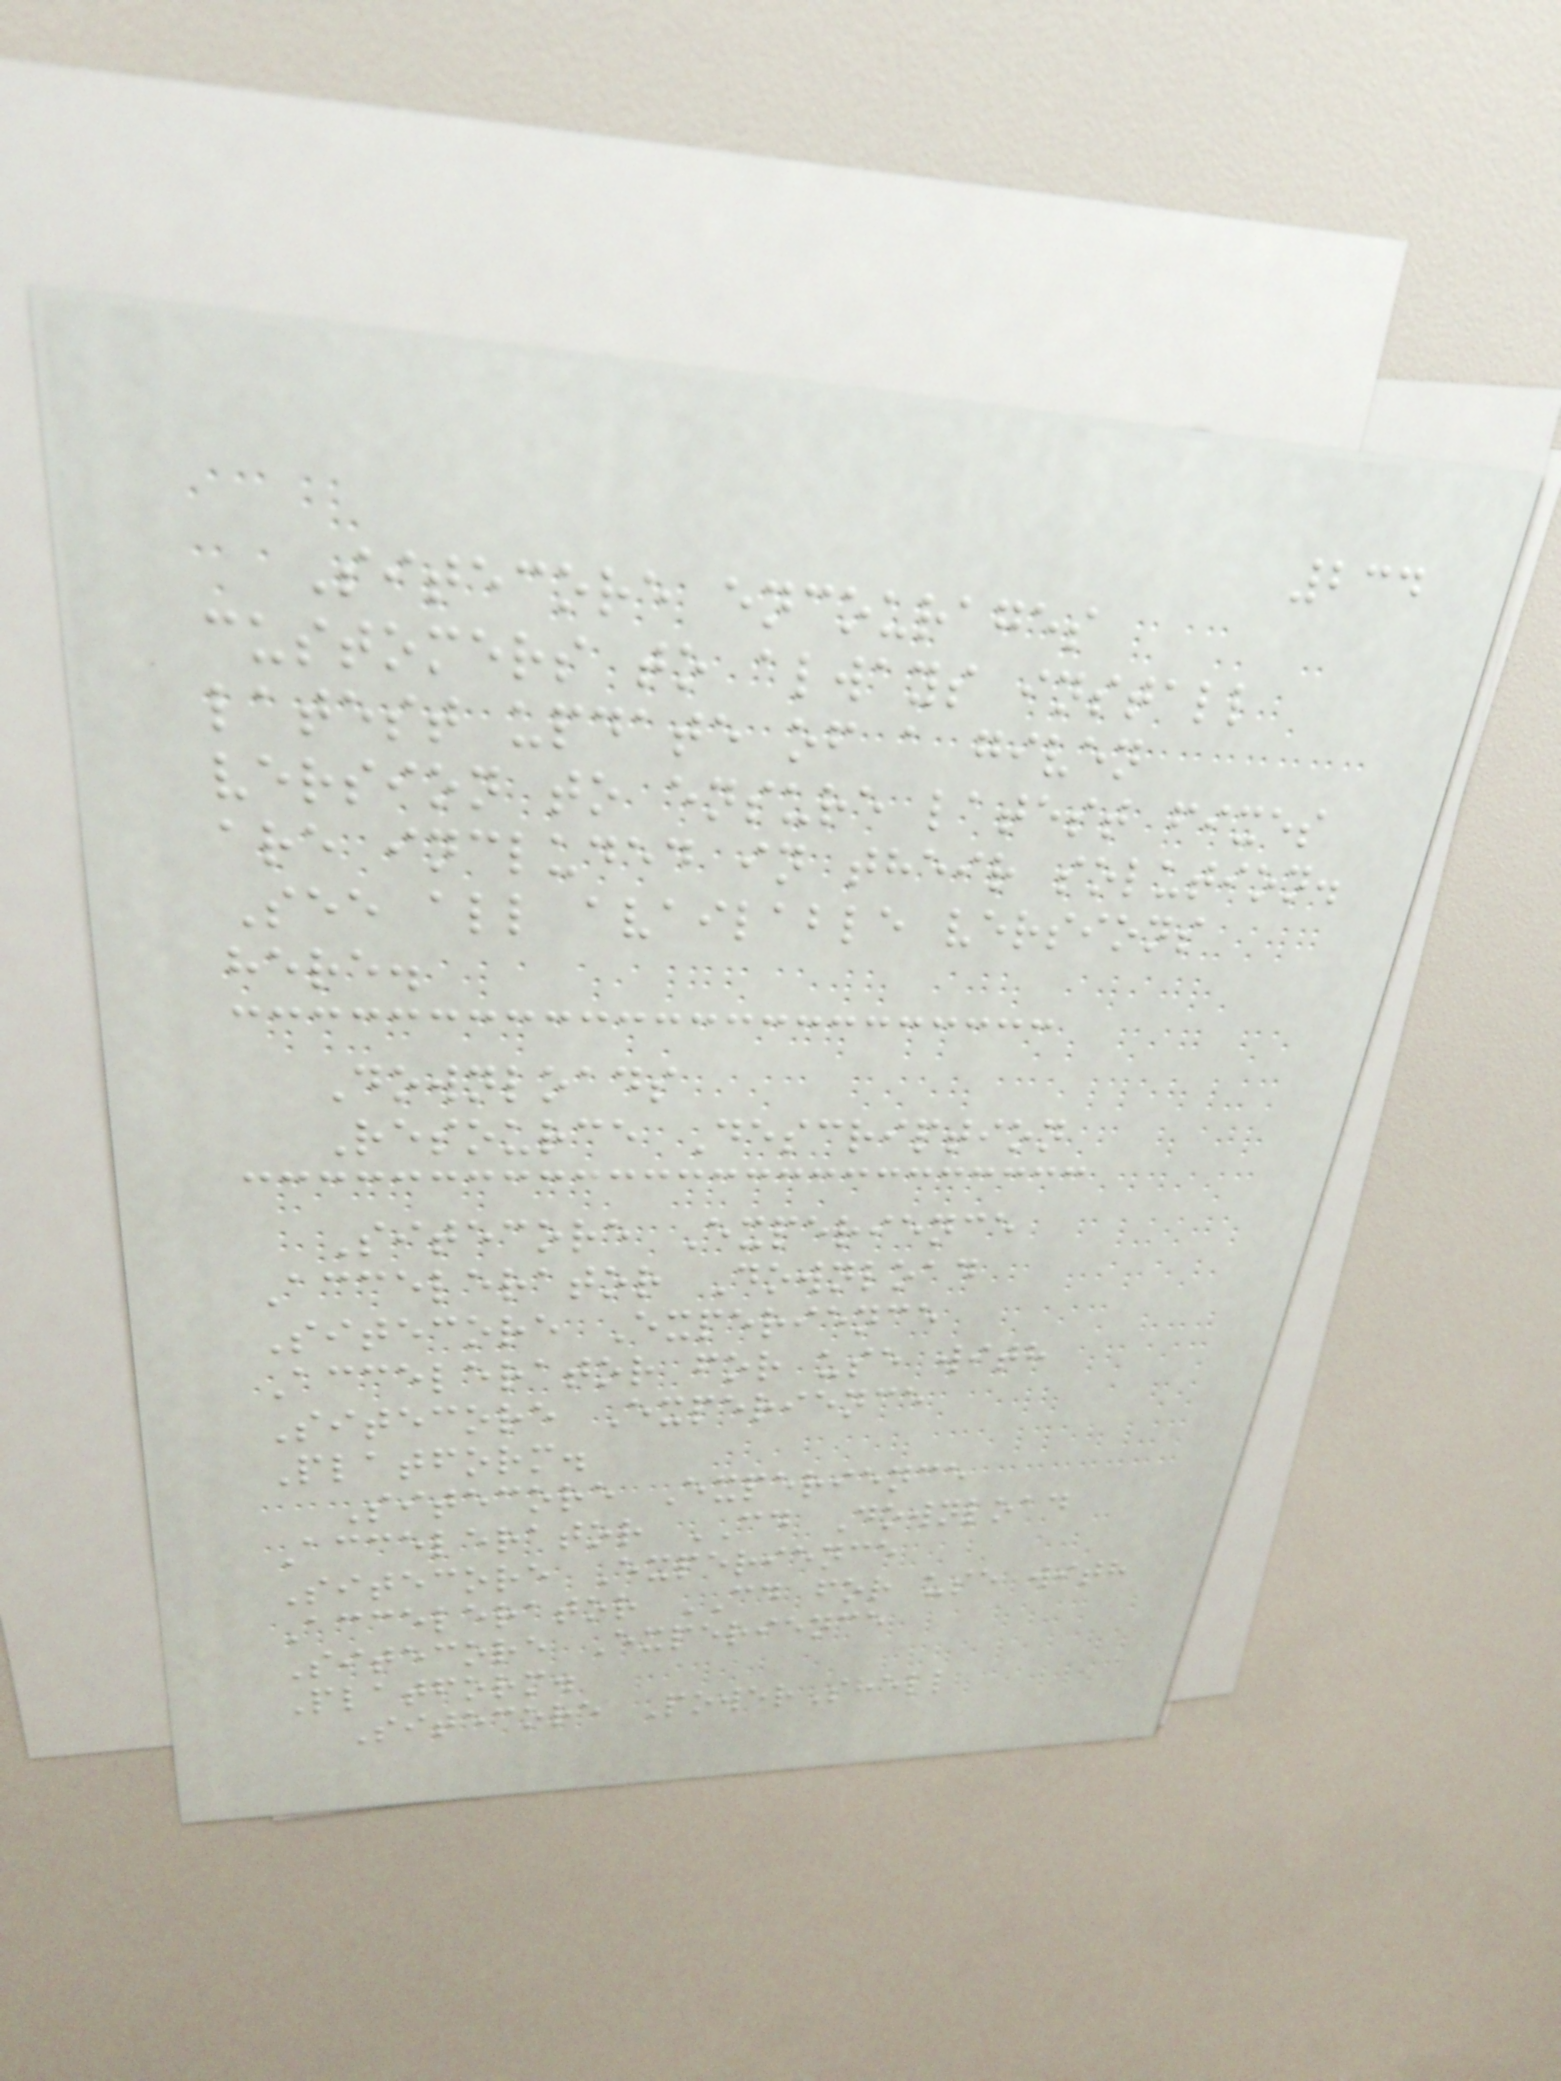234
Sitecore encourages
customers to always install
latest update of a given
version to ensure latest fixes
are included in their solution.
See all available versions
here.
Downloads
Resource Description
Sitecore Experience
Accelerator Download
Sitecore Experience
Accelerator for use with
Sitecore Experience
Platform.
Sitecore Experience
Accelerator CD Download
Sitecore Experience
Accelerator CD for use with
Sitecore Experience
Platform.
Sitecore PowerShell
